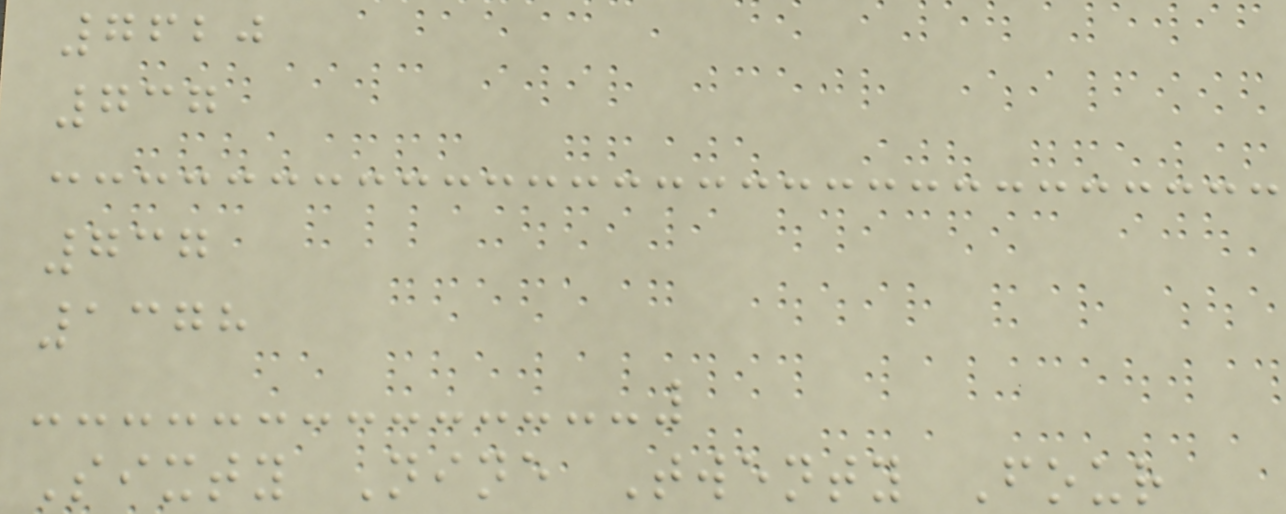7620
737
737
1378
Sixty Nine Twenty Four
